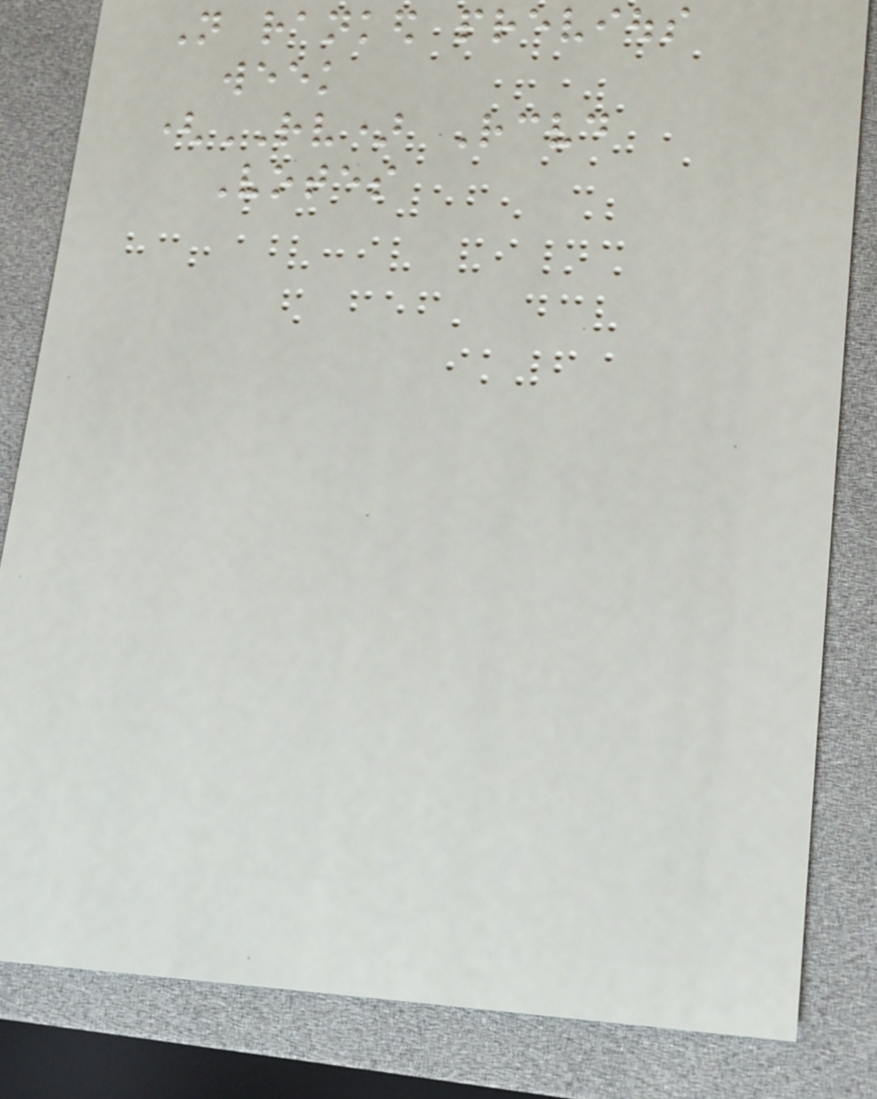Not ranked previous
week
(RV) Received
Votes
